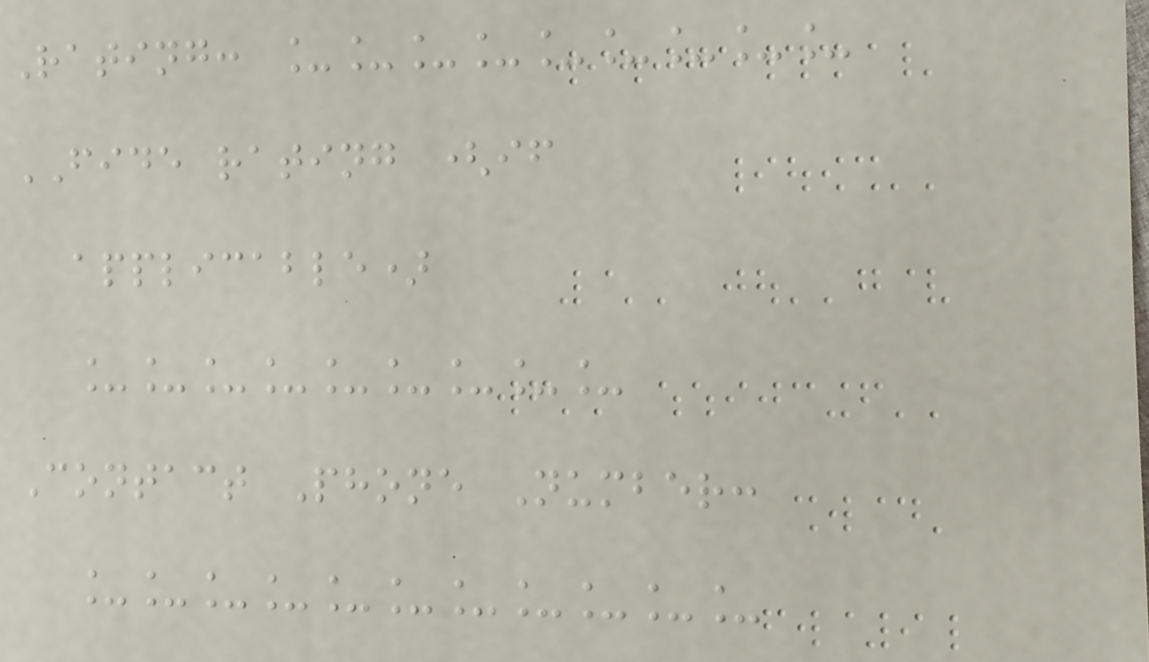Rating: _________
FIDE rating (if
applicable)
_________
Contact Phone Number:
___________
